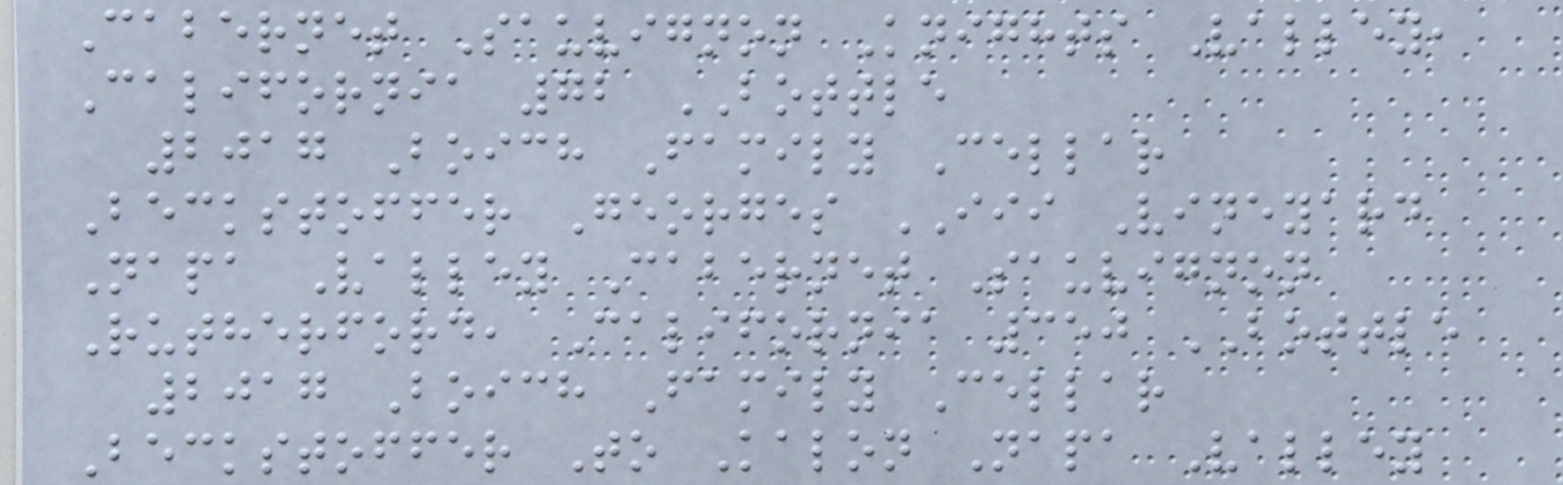Cabernet Sauvignon Knights Valley,
California 72 BOTTLE
2017 Boich Family Cellar
Beckstoffer Georges III Vineyard
Napa Valley Cabernet Sauvignon
Rutherford, California 350 BOTTLE
2017 Boich Family Cellar
Beckstoffer To Kalon Napa Valley
